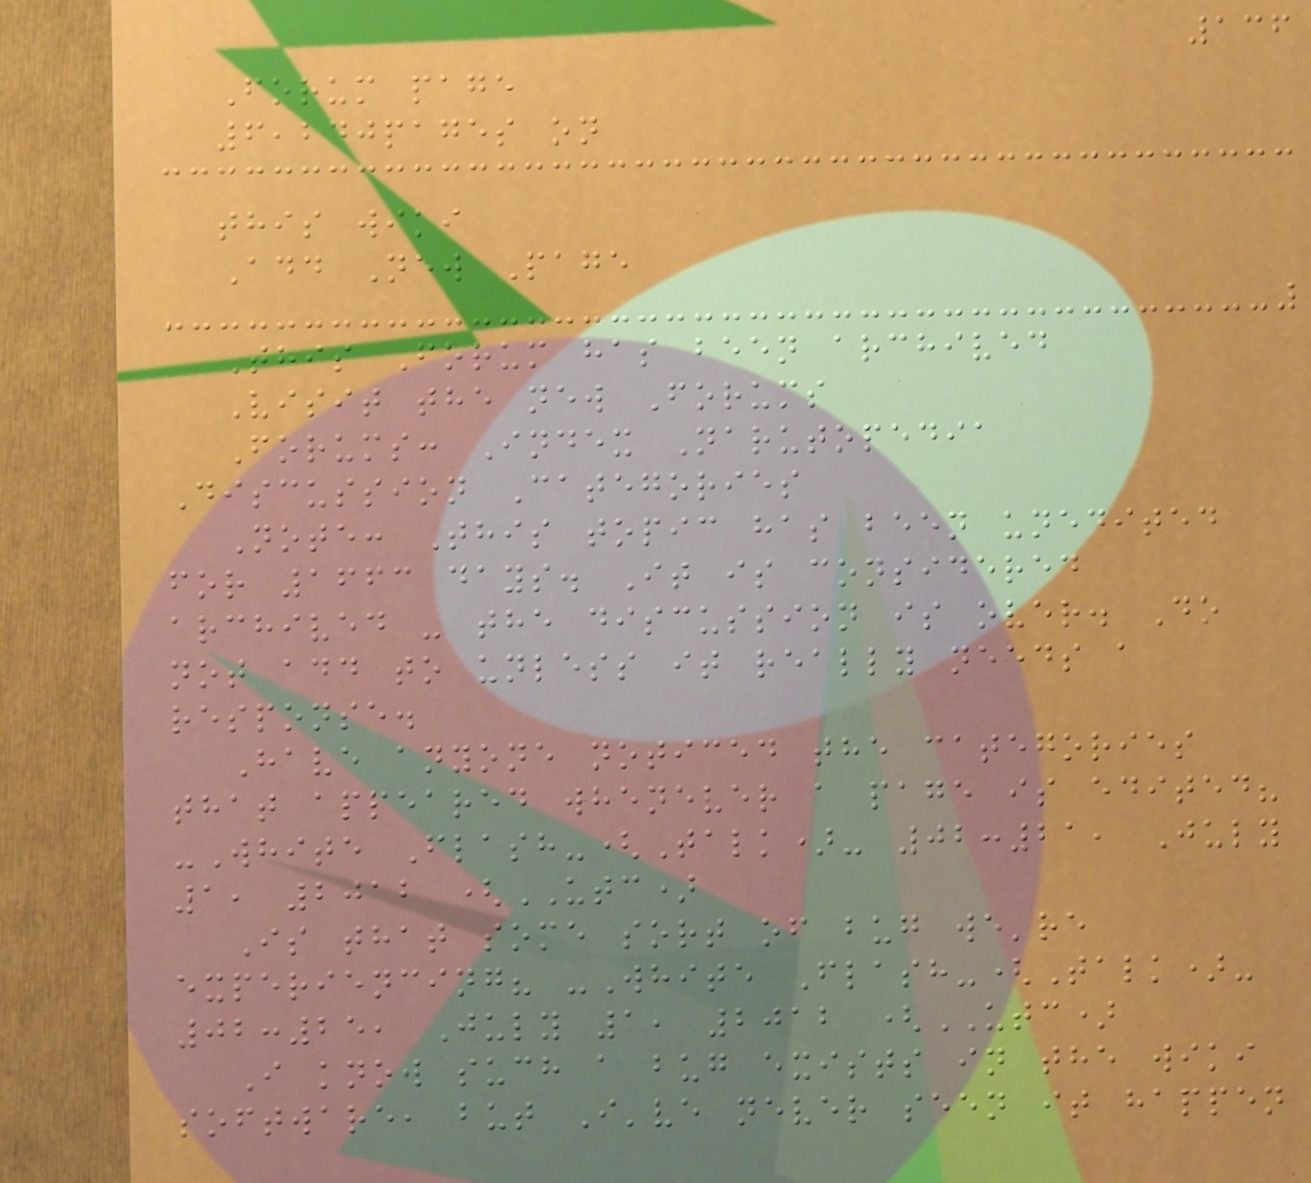136
Forum page
6,240pages on
this wiki
Add New Page
This Forum has been archived
Visit the new Forums
Forums: Index Narutopedia
Discussion Categories
Note: This topic has been unedited
for 1663 days. It is considered
archived - the discussion is over. Do
not add to unless it really needs a
response.
Have anyone noticed the categories
that appeared whenever a page is edited?
-White Flash-(Talk)- 02:21, July
1, 2012 (UTC)
Is that some sort of bug we're
experiencing? -White Flash-(Talk)-
02:25, July 1, 2012 (UTC)
I know such a bug exists in the wiki
software, but I've never seen it happen
